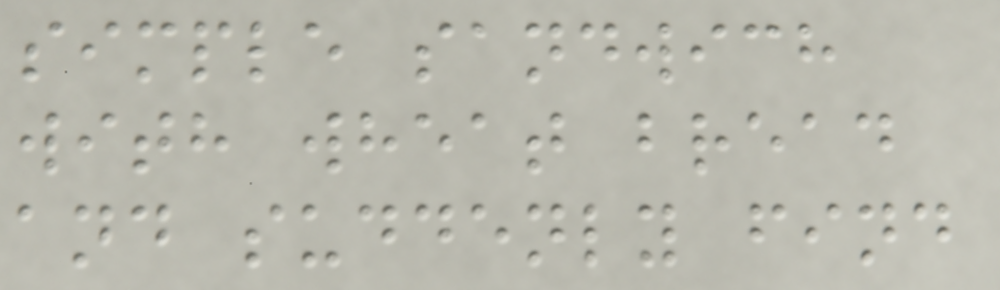simple sandwich
with wheat bread
and suddenly find
